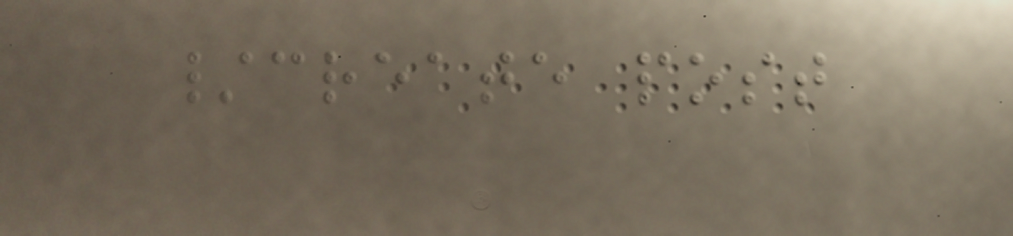/create post
